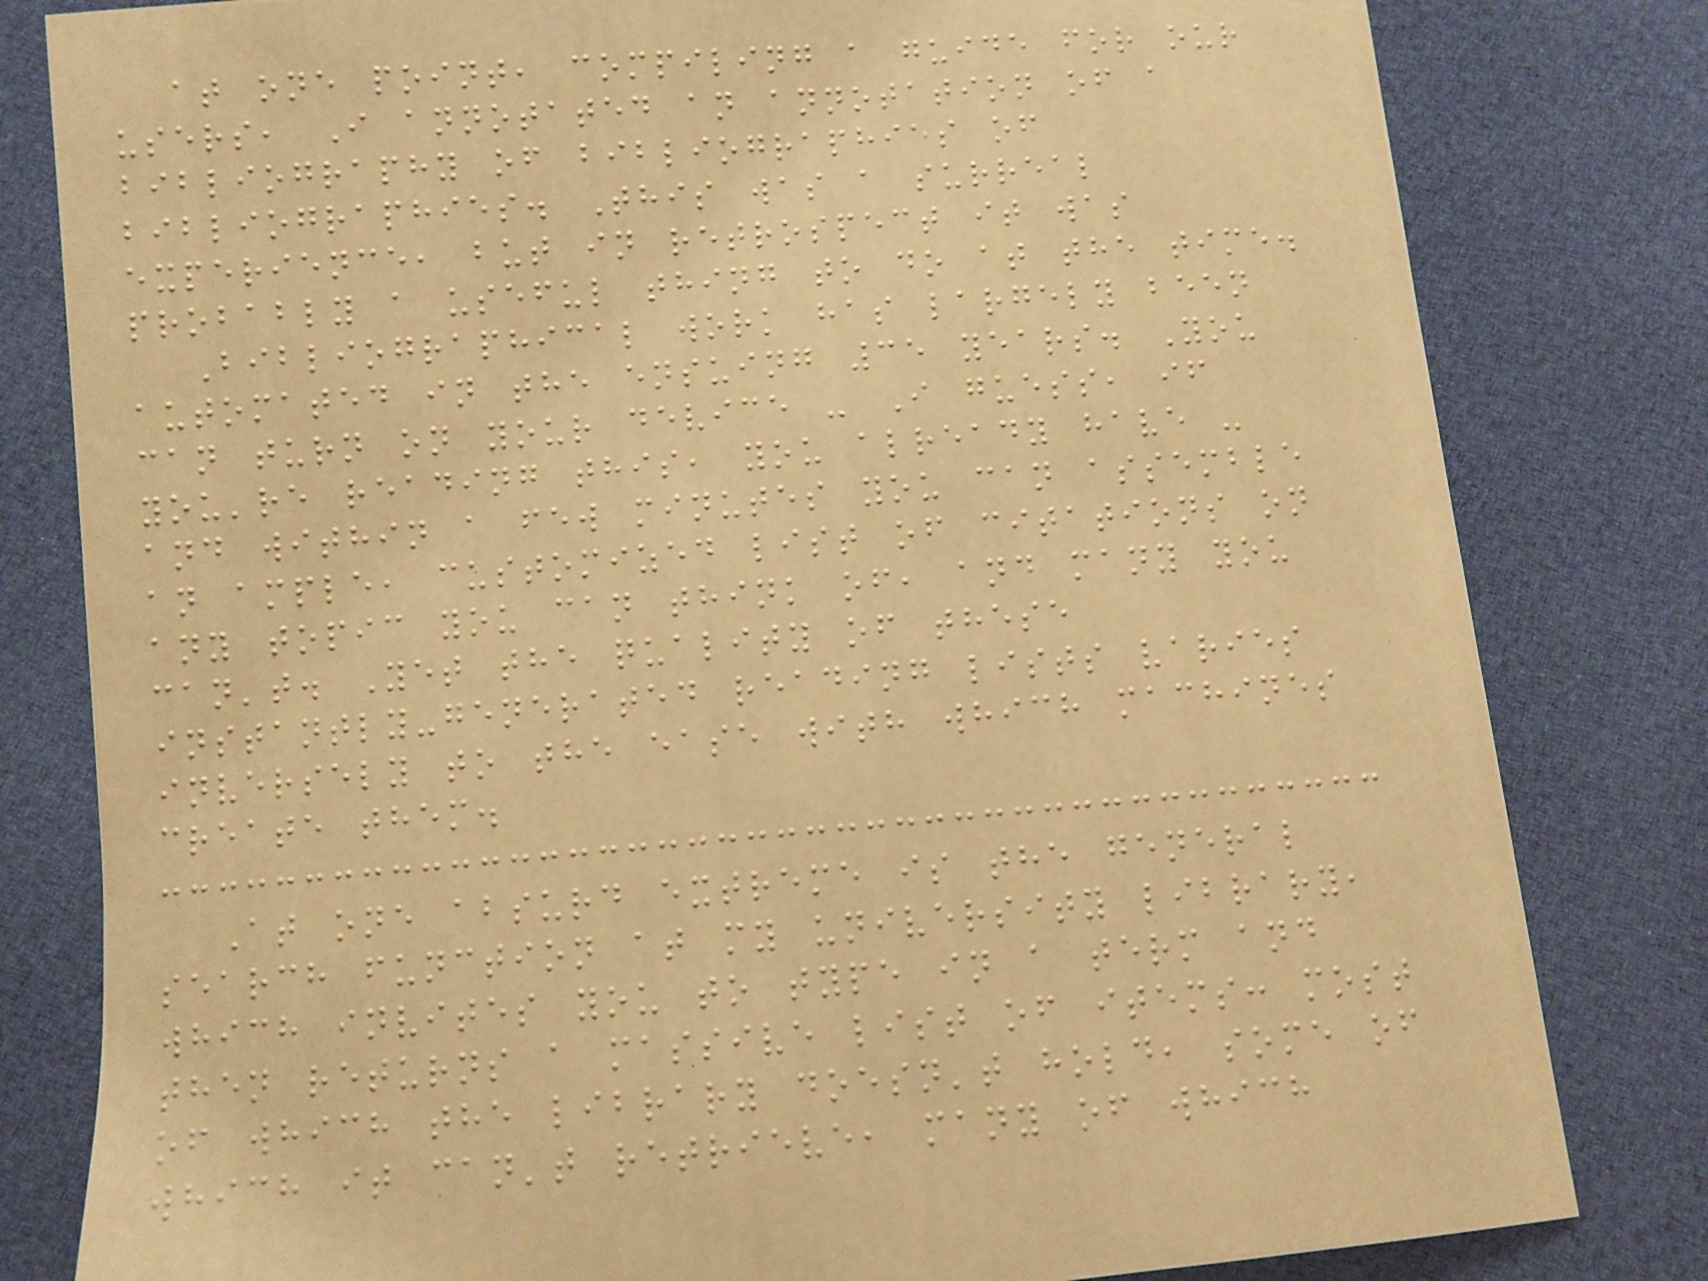at one point, compiling a guide for our
users, I annotated an annotation of a
bibliography of bibliographies of
bibliographies. This was a surreal
experience, but in retrospect it was
probably a useful thing to do at the time.
Bibliographical work has largely been
automated in the ensuing 35 years. You
can turn on your device - I guess, if
you're reading this, you already have -
and within a few minutes you can assemble
an ample, customized list of citations on
any topic you can think of, and many you
can't. Yet the quality of these
instantly-generated reading lists varies
inversely to the ease with which machines
create them.
At one absurd extreme is the general
search function at my university library,
which invites you to type in a term and
then returns a massive list of items: most
of which the library doesn't hold, some of
which it can't retrieve, many of which
